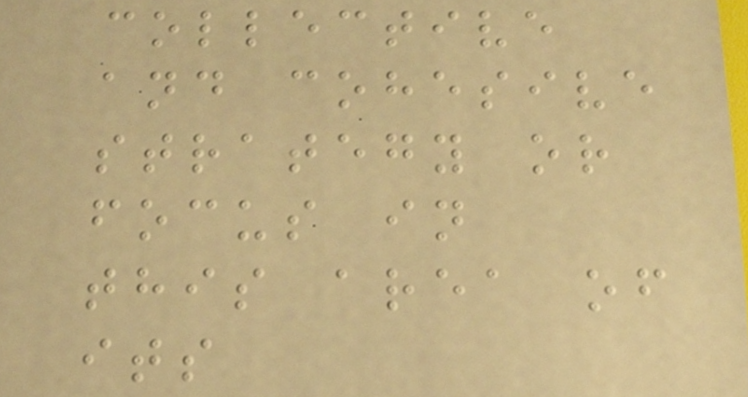collective
and cohesive
strategy or
focus in
this area of
its
